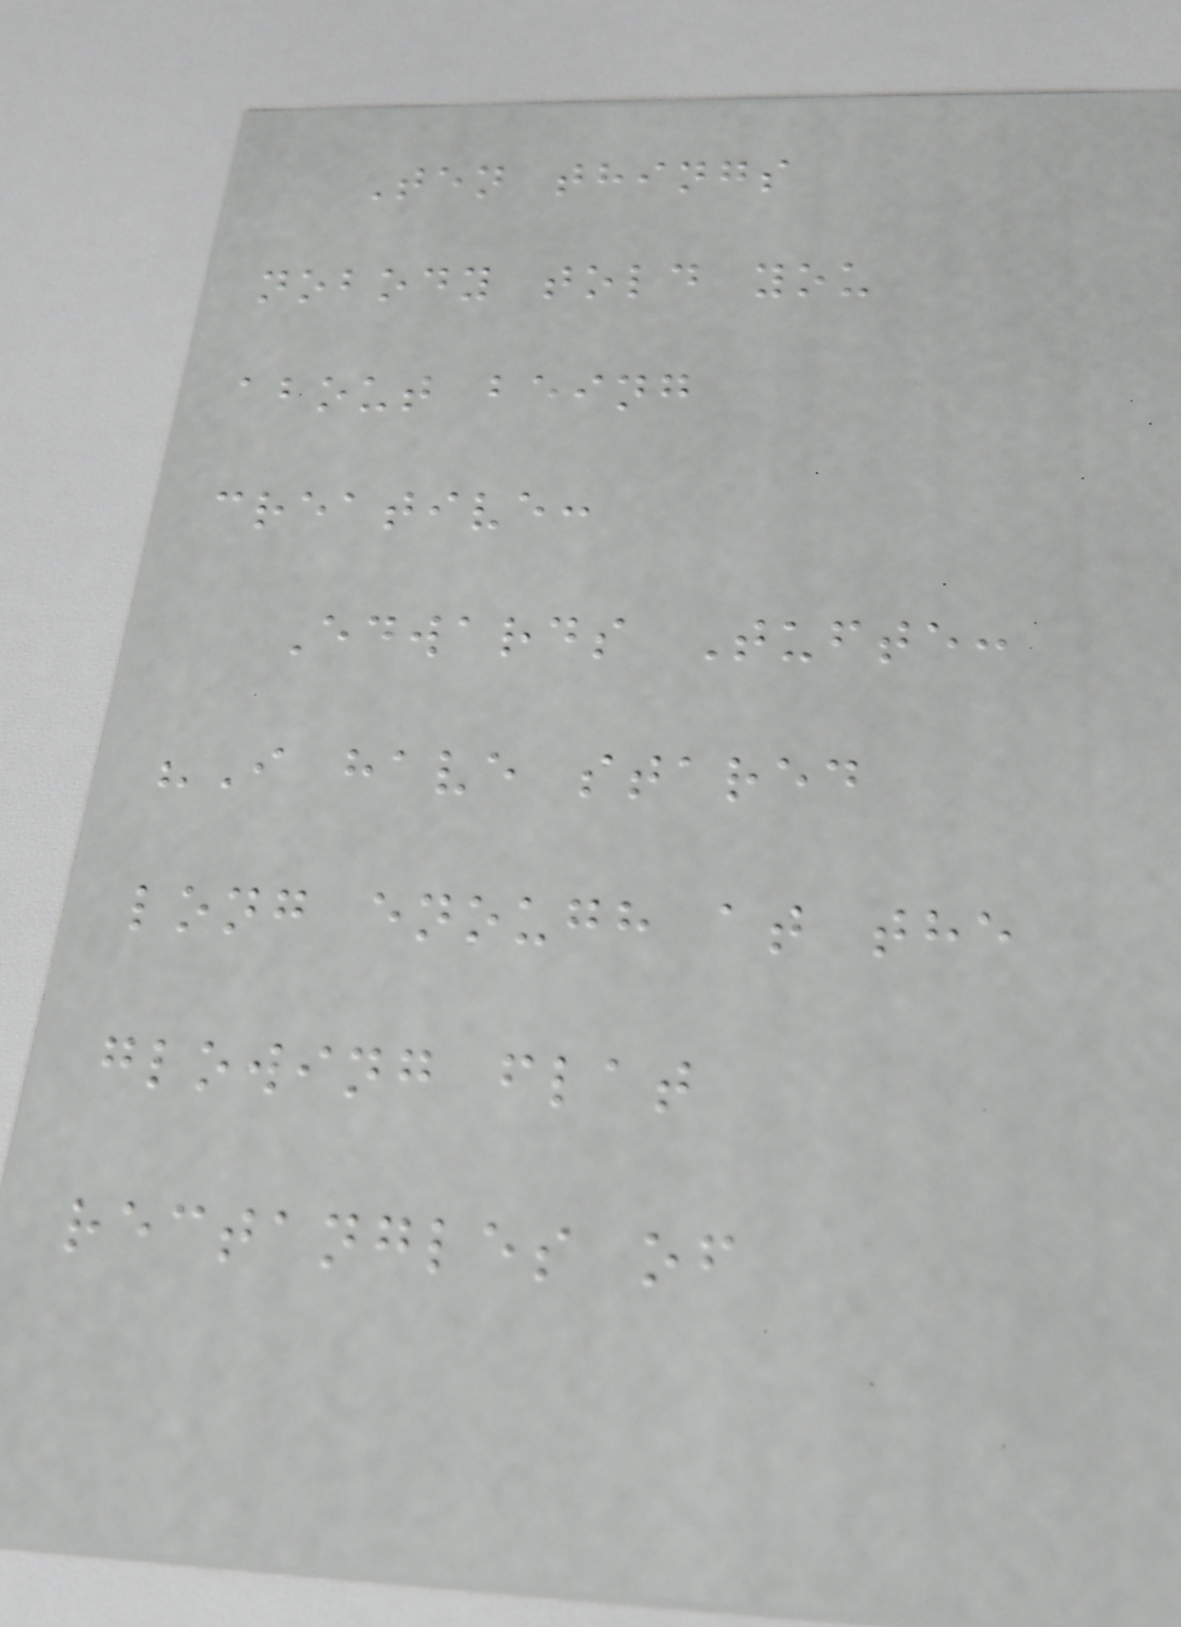Ten things
nobody told you
about being
creative:
Edwards Tufte:
"I have stared
long enough at the
glowing flat
rectangles of
